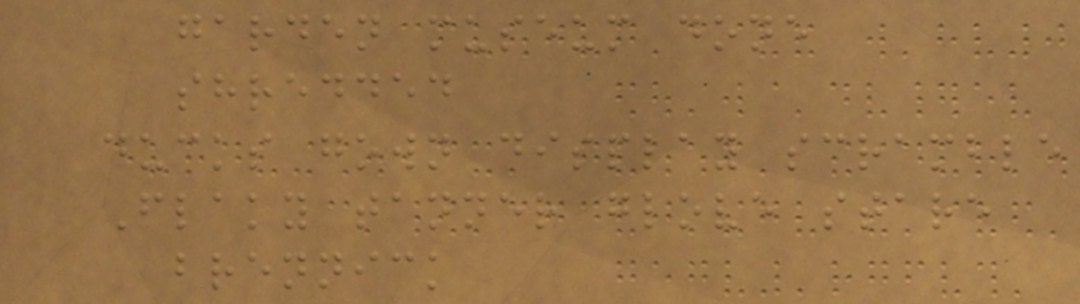garden museum done
shredded
ducks gown display scramble
Flaky tanner glove stare
brennick
